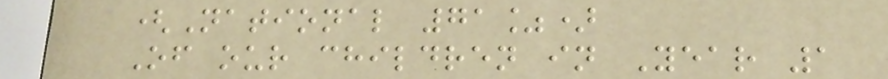(National 71%)
Of our children in Year 1
